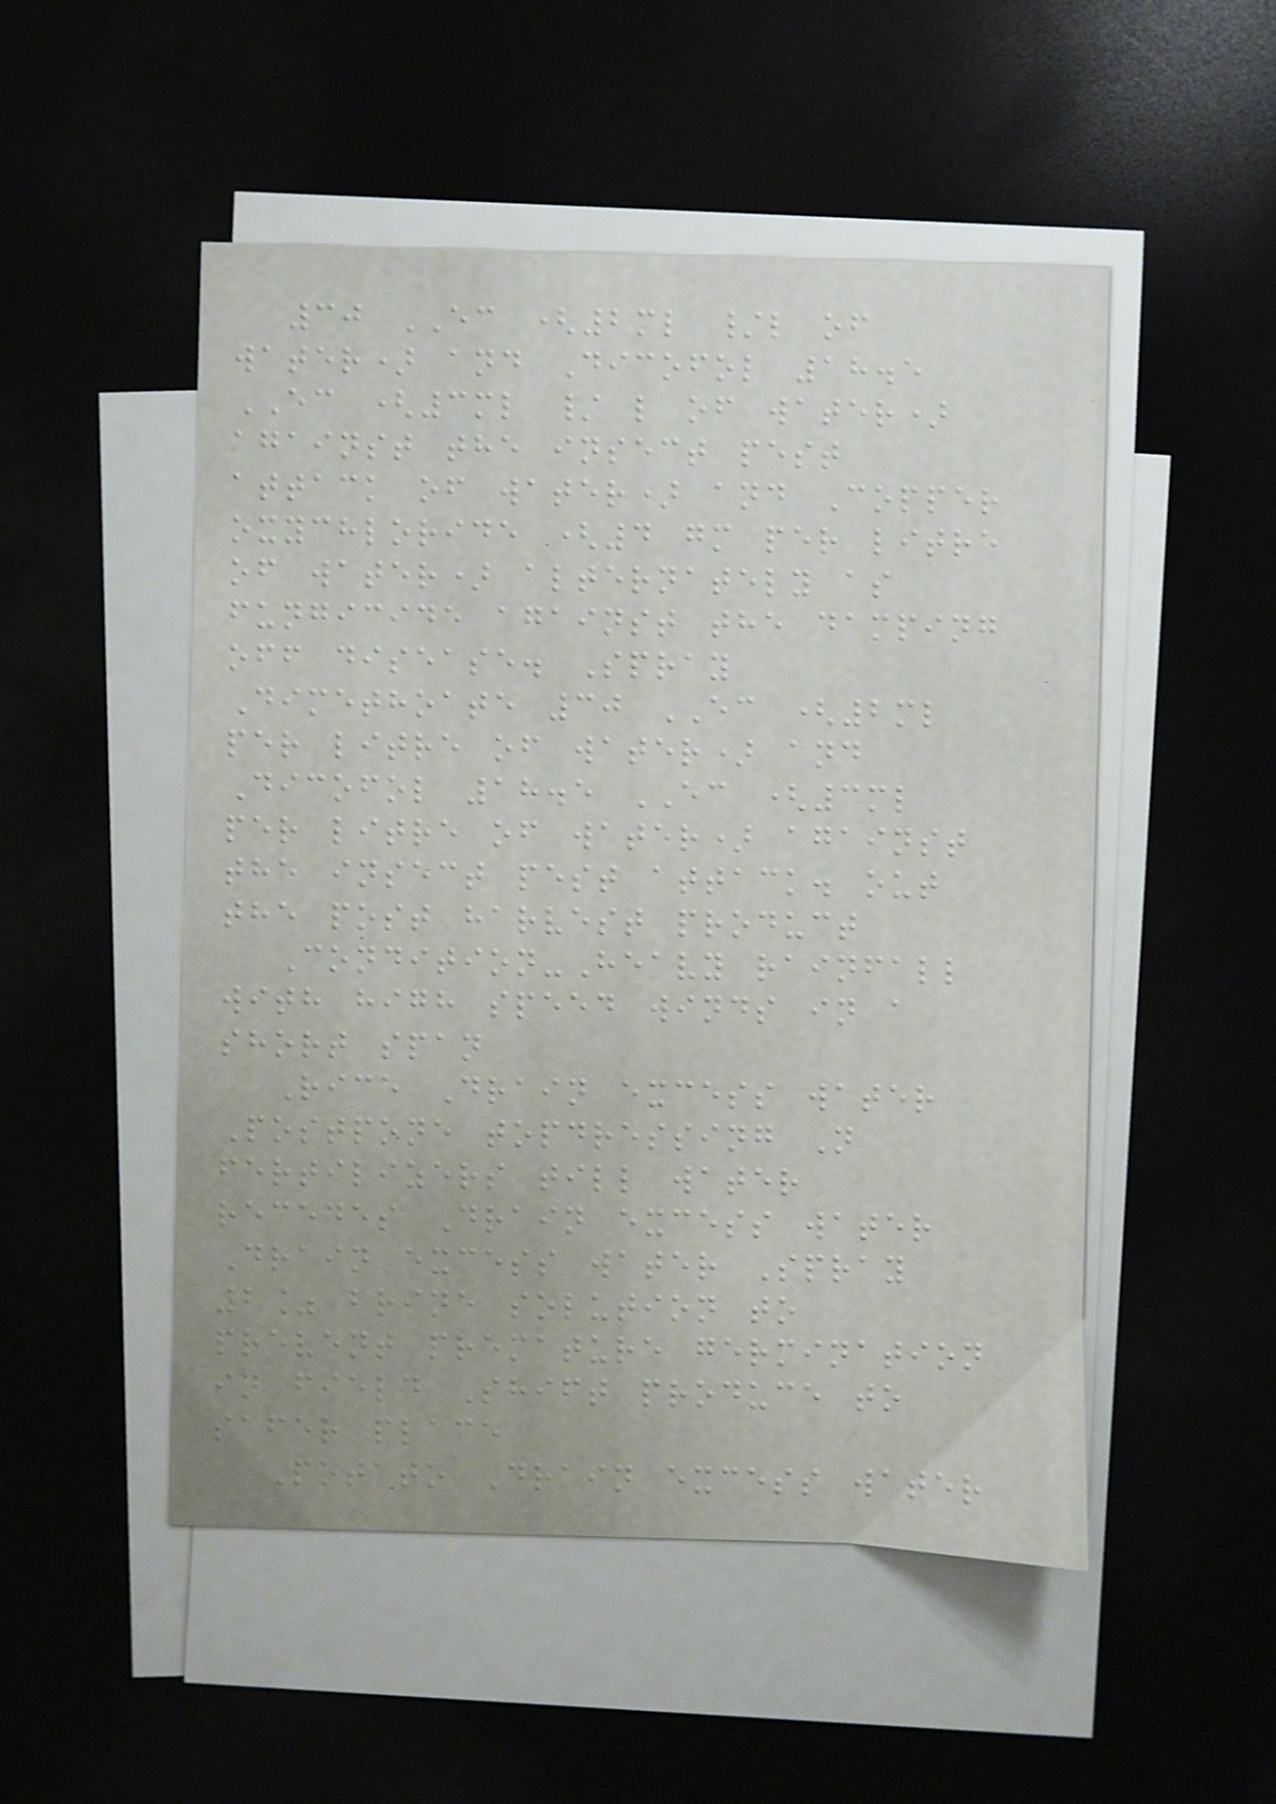30 EC (2ml /l of
water) and Dicofol 18.5
EC (3ml / l of water)
against the insect pest
attack of water) and Copper
oxychloride (4 gm per litre
of water) alternately as
fungicide against the damping
off disease. Spray
Dimethoate 30 EC (2ml
per litre of water) and
Dicofol 18.5 EC (3ml
per litre of water) against
the insect pest attack. out
the post harvest product
Condition-Heavy rainfall
with high speed winds in a
short span
Rice Drain excess water
Postpone topdressing N
fertilizers till water
recedes Drain excess water
Drain excess water Spray
2% brine solution to
prevent premature germination
in field Shift produce to
safer place
Potato Drain excess water
